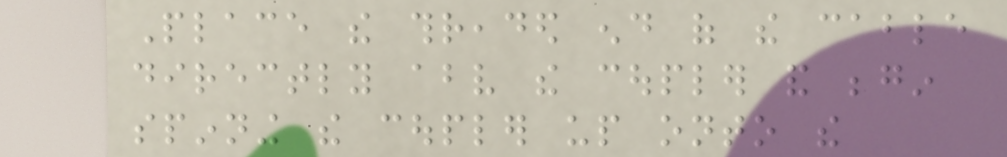Place the threaded end of the cable
directly above the coupler and begin
spinning the coupler up onto the
